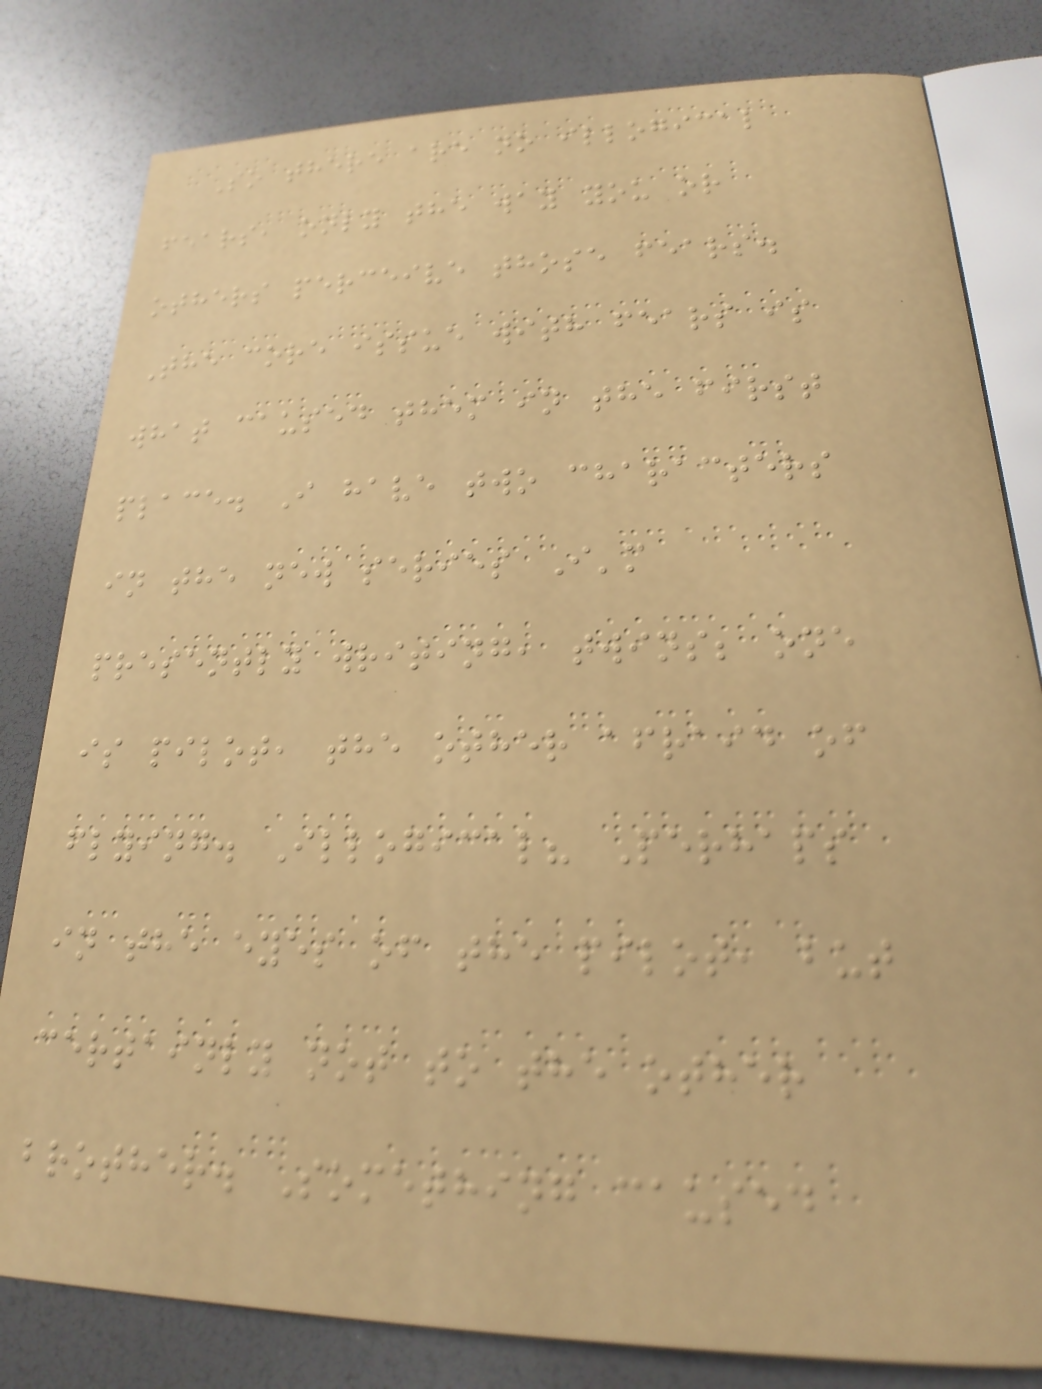So there are no illogical
fears, only the way you or
others perceive those fears.
The core issue with fears is
what caused them in the first
place. I have two characters
in the new series I'm
presently writing, twins; one
is pilot, the other afraid of
flying. Illogical? Perhaps
in the eyes of the pilot, but
certainly not to the other
brother. Something caused
